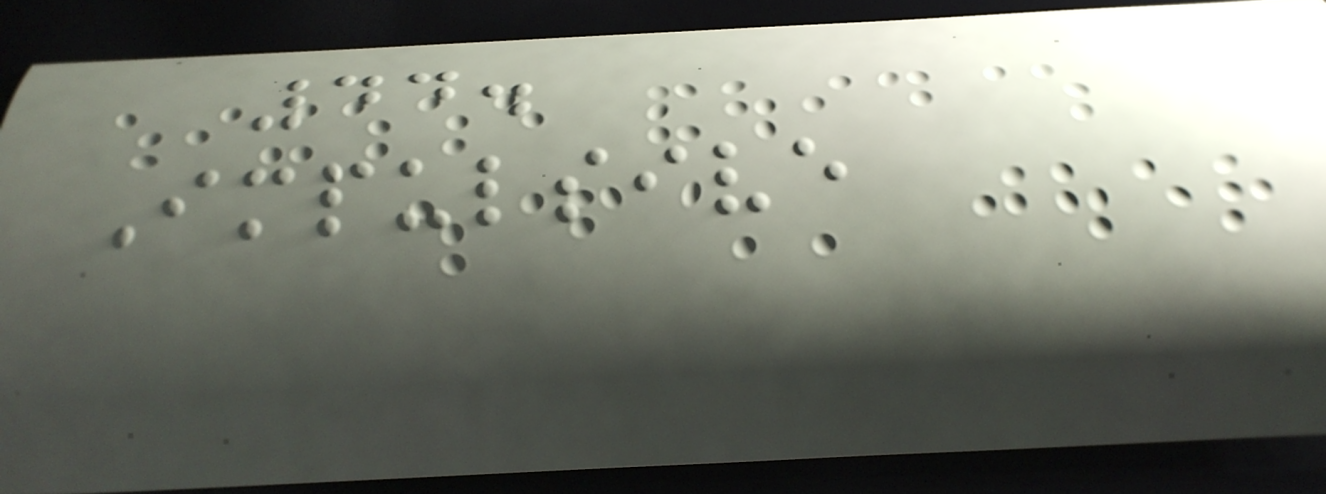44.
Impulsive
